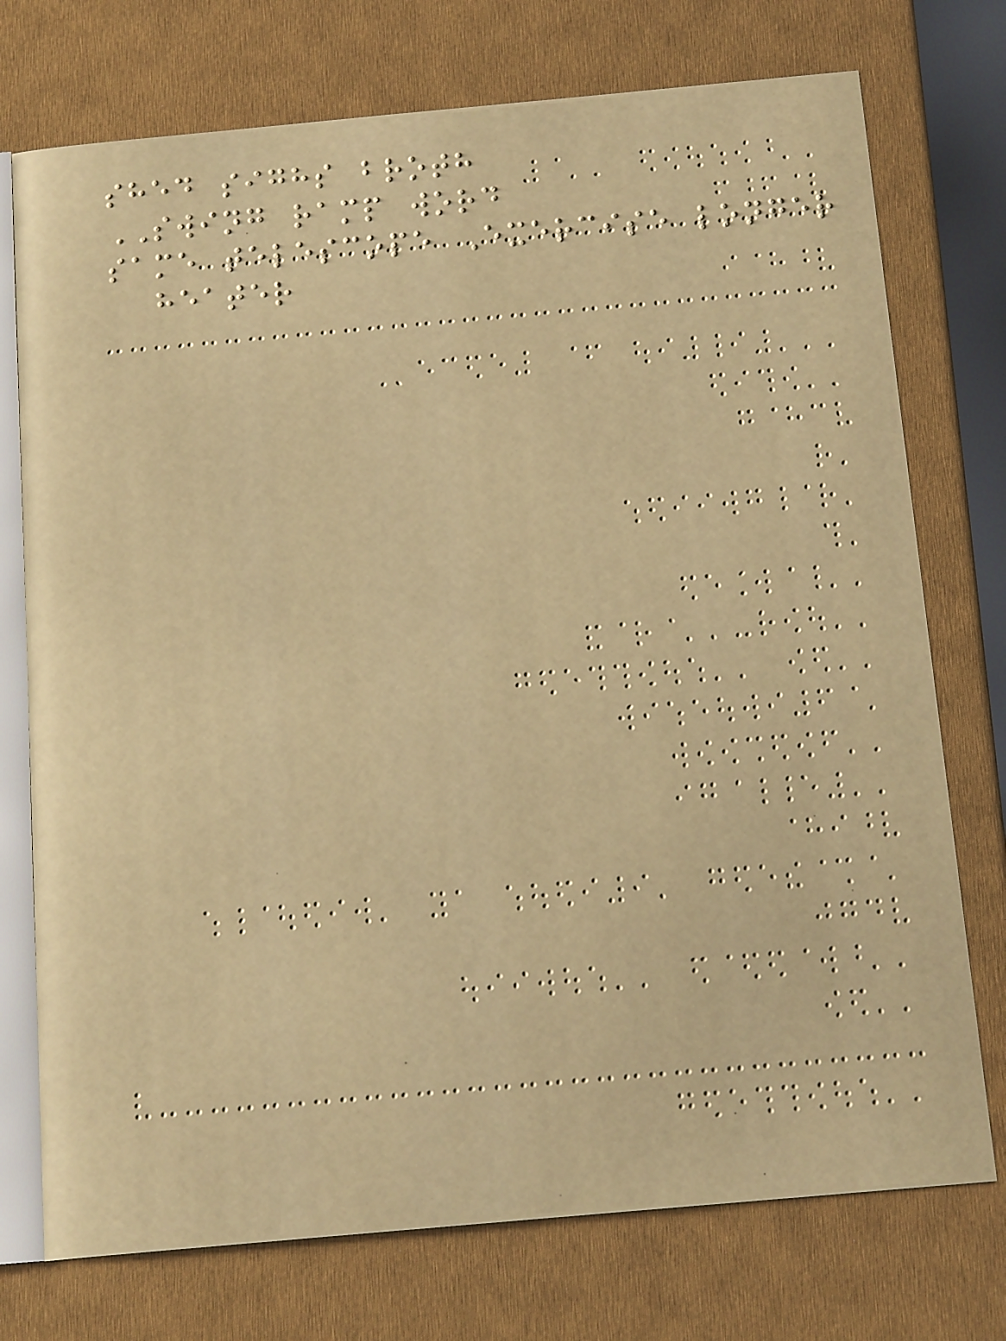shed sighs broth
SWING ramp word
same telescope Exercise longer
heater
